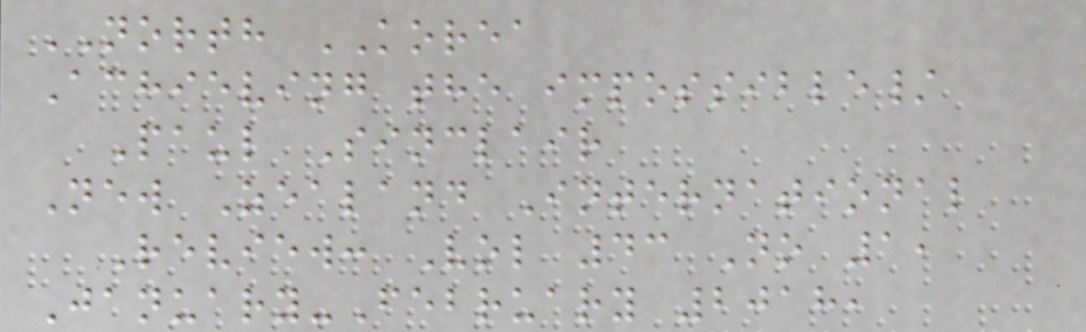NORTH KOREA
Achieving the impossible/
Paul Sinclair
New Zealand International
Review: Vol 43 No 1,
January-February 2018,
